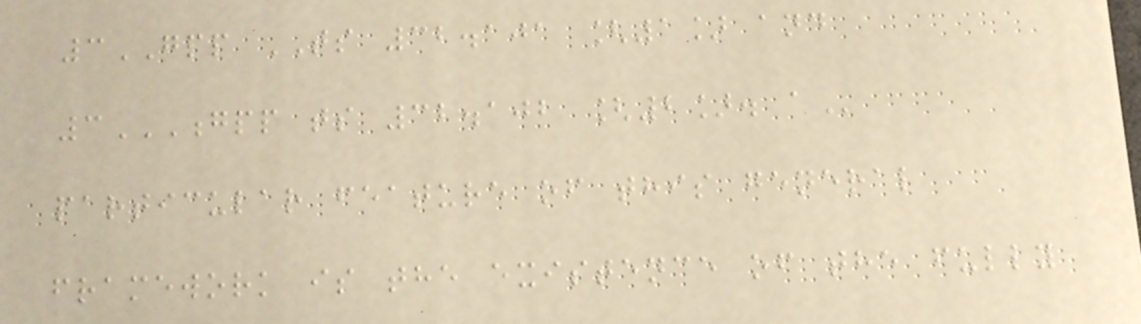3GPP TS 32.101 [1] and
3GPP TS 32.102 [2]. A
particular feature of this general
framework is the existence of the fully
